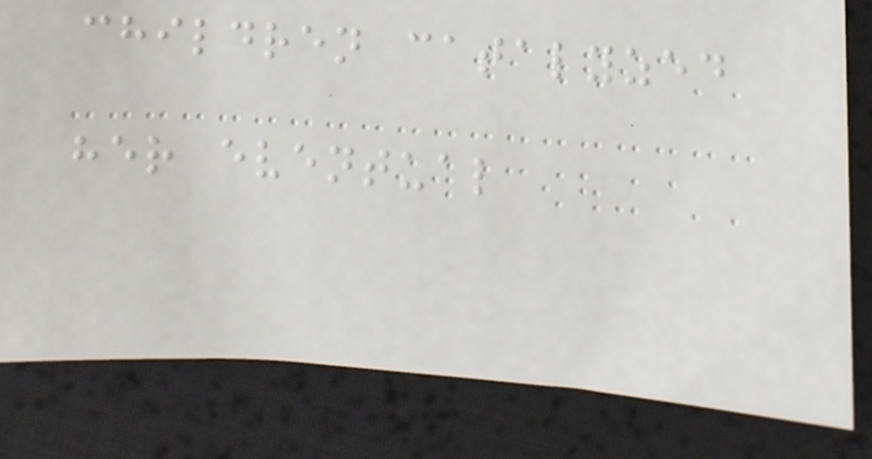children catalyzed
her eventual
